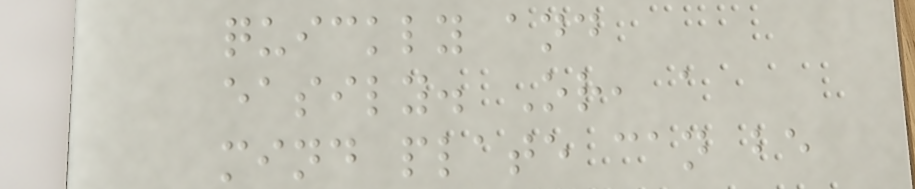quickly and
easily. Or, a
mind plate can be
